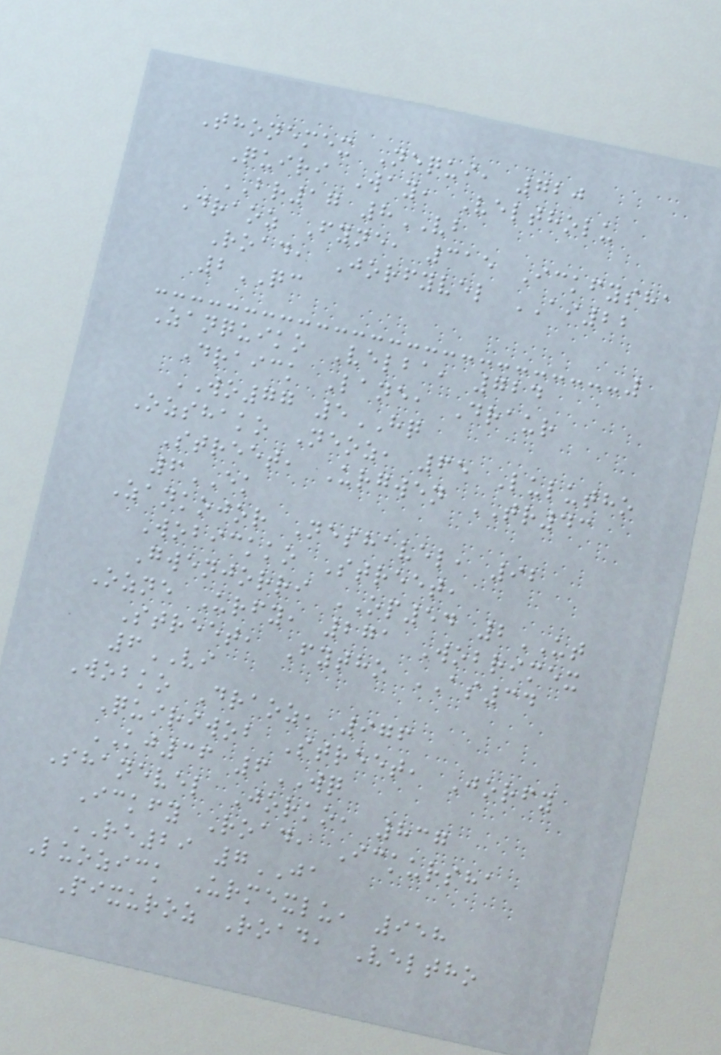Thonemex Nequi, 720
Quiri Way, Veltholu
BR17 8VB
Draoz Fyne, 315 Ickfysha
Road, Jorfyvel AI22
2QC
Zanquiko Velba, 724
Draick Lane, Draur
WO77 5HQ
Ozshako Neoz, 65 Lulutho
Street, Urgwen TR43
6EK
Zankojor Neshavel, 92
Wobickko Street,
Gwenjorri OP54 2UT
Ozne Urfy, 271 Wobrimex
Street, Fytho AS34
6VI
Wobko Draoz, 976
Quiriwob Street, Jorfy
KJ36 6WQ
Shanevel Jorko, 837
Ickfy Road, Ickursha
RE29 7JA
Luozick Urmexlu, 958
Pixuroz Road, Veltho
